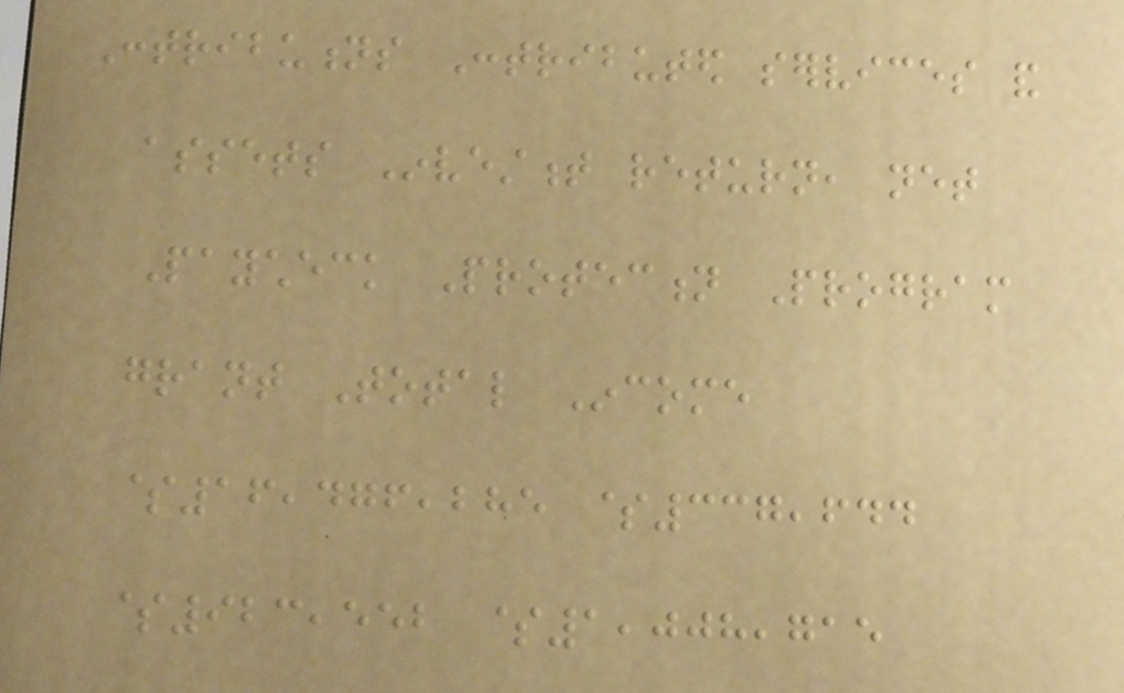Contributions Contributed services and
assets Investment return, net
Paycheck Protection Program
grant Total Income
$16,476,285 $337,644
$923,552 $1,008,715
